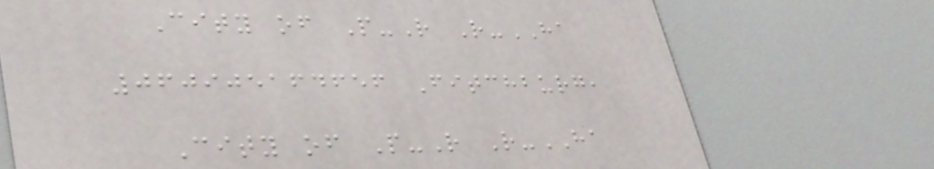City of P-R R-HA
060905164656 Fitchburg,
City of P-R R-HA
